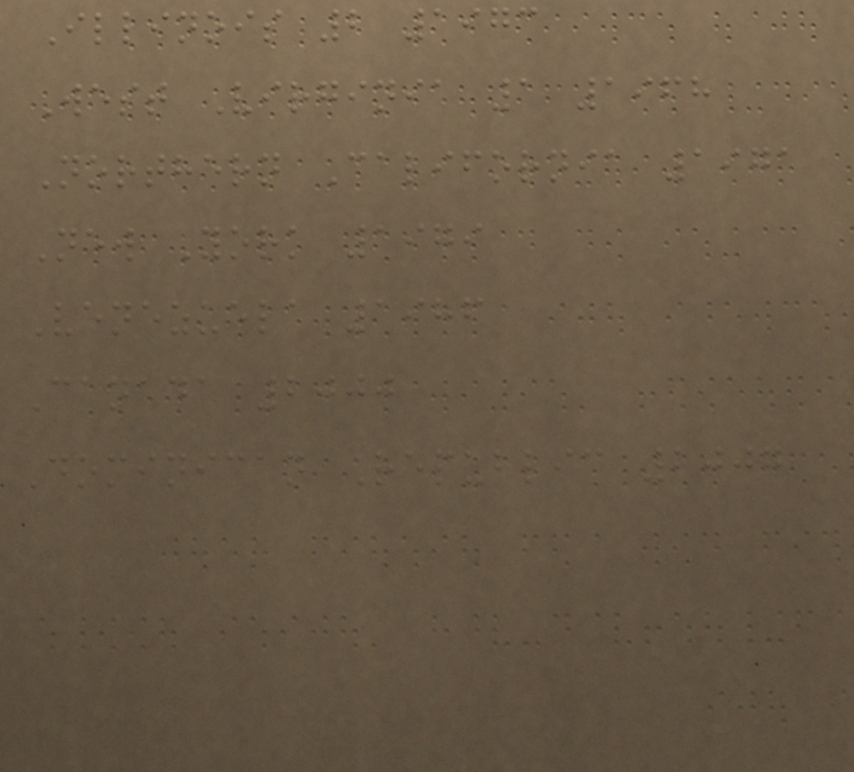Illinois 2 1973
West Virginia 1 1968
Northern California 1971
New York 1979
Venezuela 1986
Canada 2000
Dominican Republic 2007
